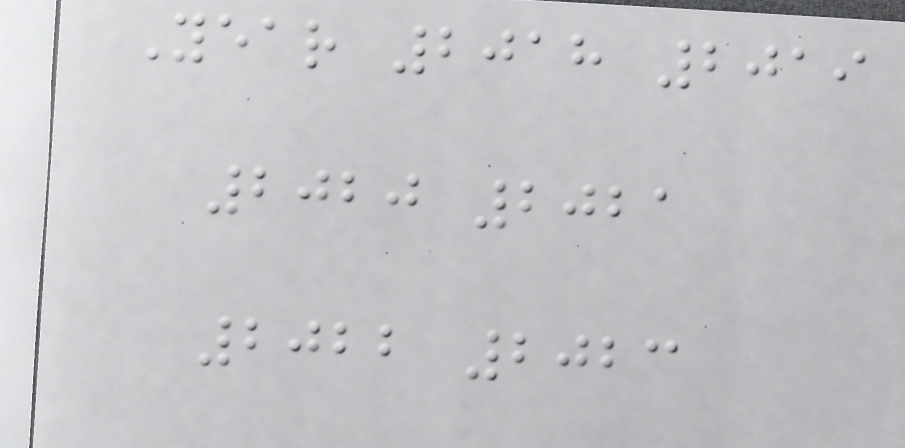Year 2018 2019
2020 2021
2022 2023
